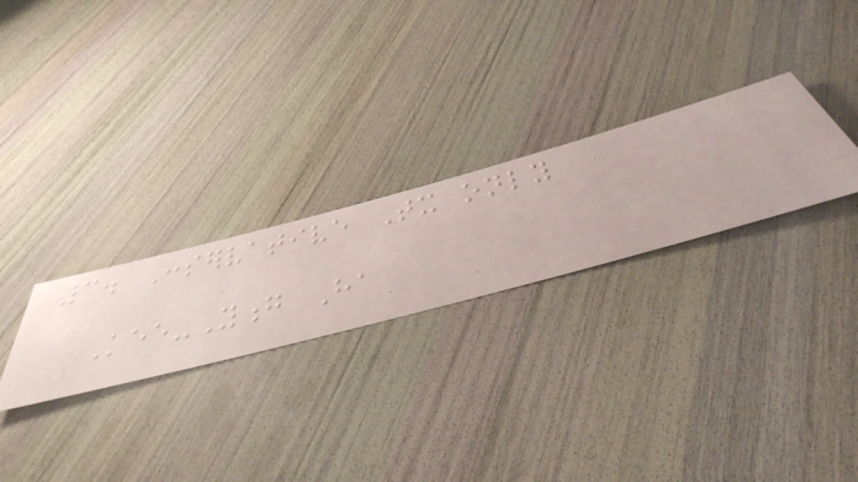3. Conservative Tx only
Kee-Yong Ha
